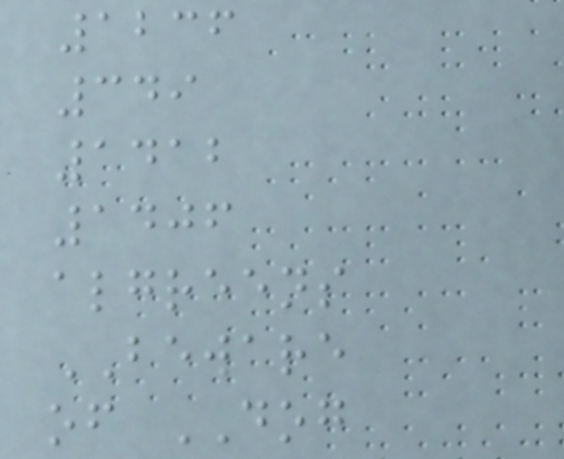1236
349
1412
1406
algreens
BEWARE
of DOG
